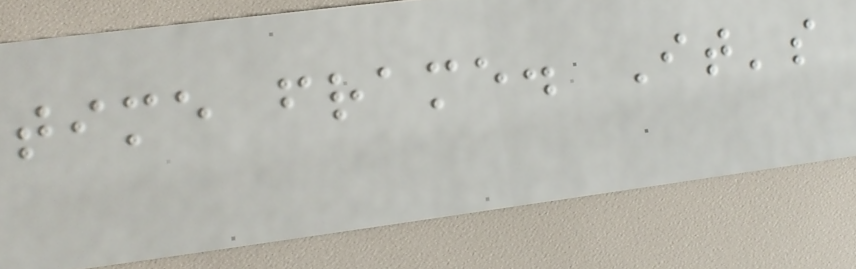time frame. It's
